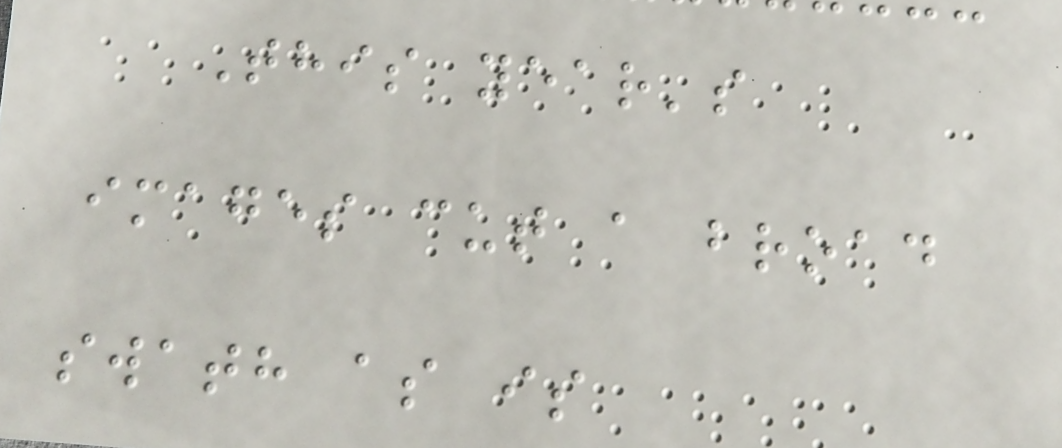This year's
images cut a broad
swath as is
